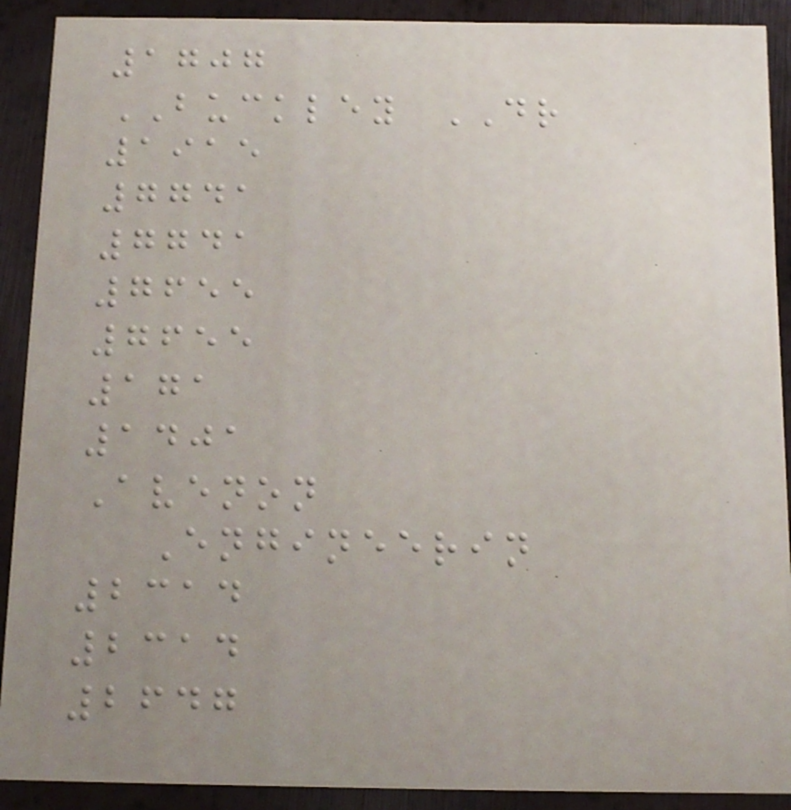1707
BUCKLEY DR
1915
7741
7741
7655
7655
171
1401
Avenon
Engineerin
2314
2314
2647
